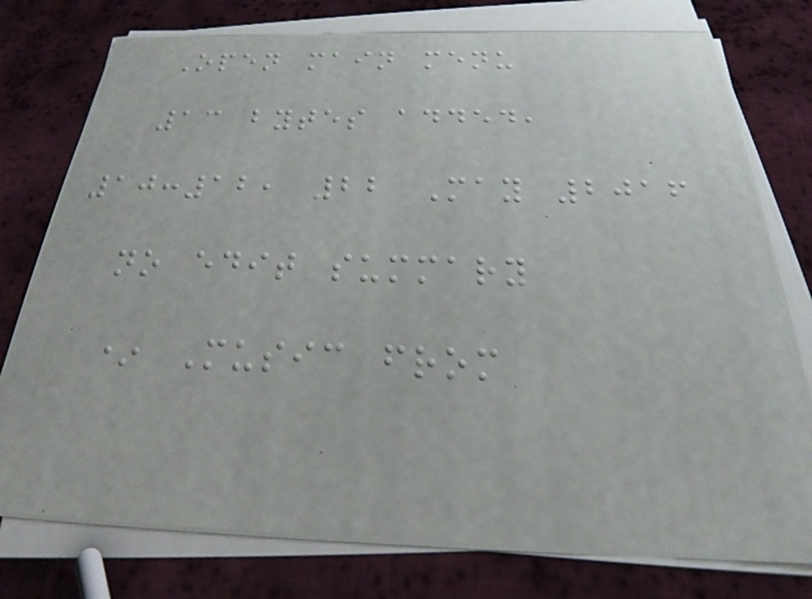Open main menu
13 bytes added,
10:12, 22 May 2016
no edit summary
* Music from
